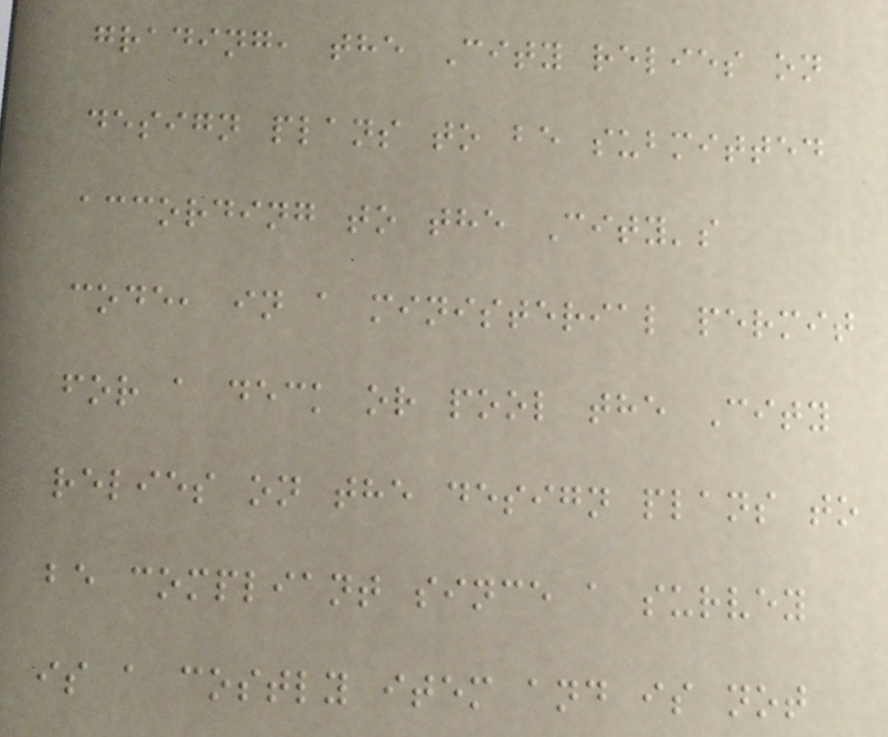grading, the City relies on
design plans to be submitted
according to the City's
code, in a ministerial permit
for a deck or pool the City
relies on the design plans to
be compliant since a survey
is a costly item and is not
